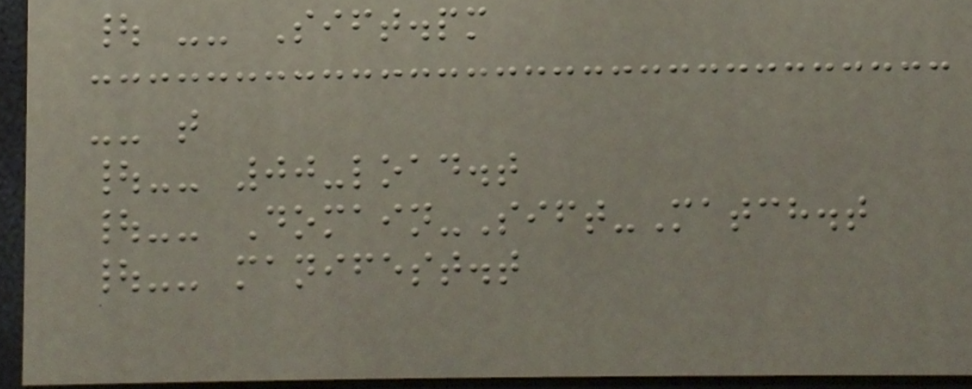| -- Sift.pm
-- t
|-- 00-load.t
|-- Domain-Sift-Match.t
|-- manifest.t
